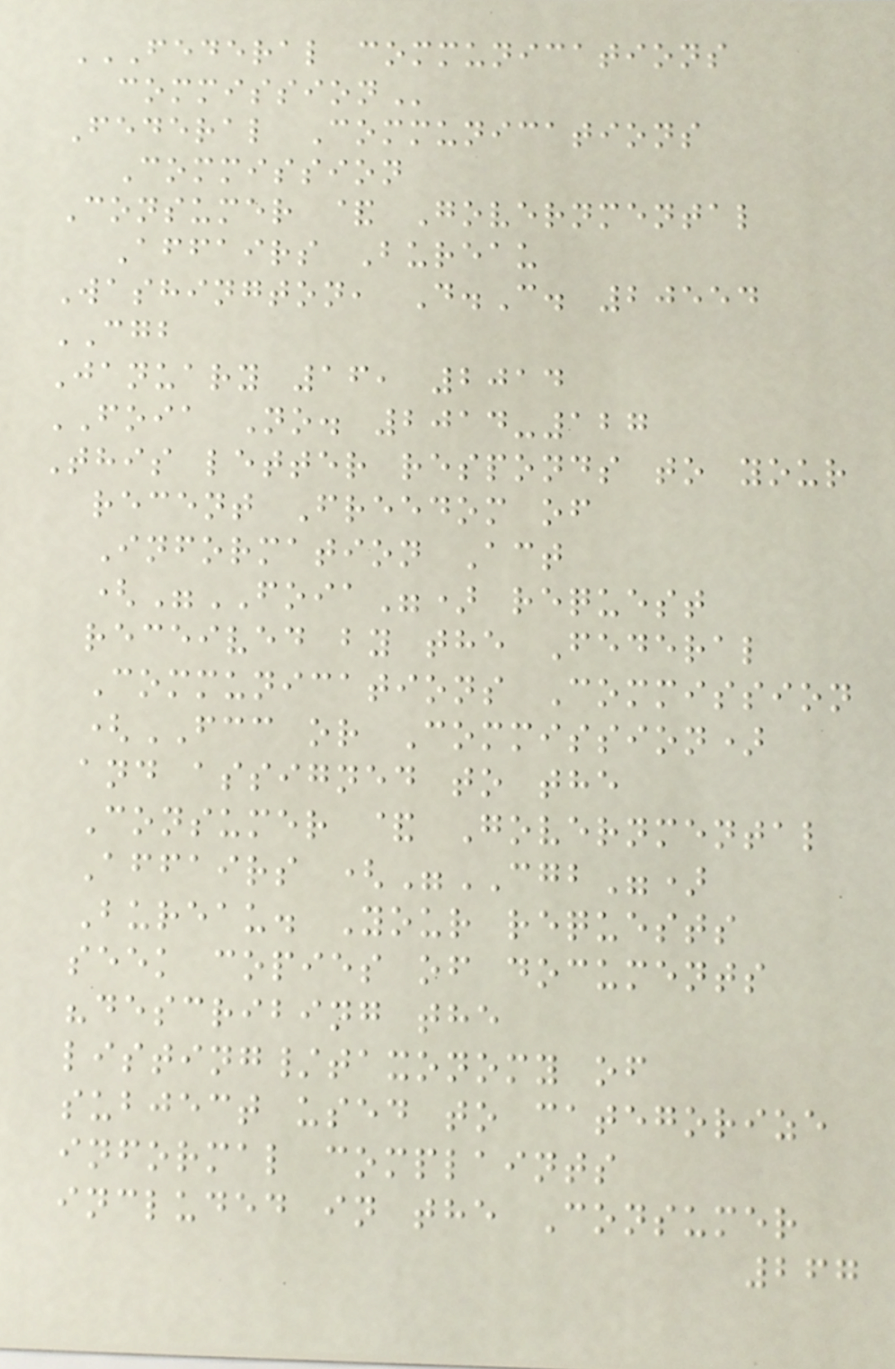FEDERAL COMMUNICATIONS
COMMISSION
Federal Communications
Commission
Consumer & Governmental
Affairs Bureau
Washington, D.C. 20554
CGB
January 16, 2014
FOIA No. 2014-127
This letter responds to your
recent Freedom of
Information Act
("FOIA") request
received by the Federal
Communications Commission
(FCC or Commission)
and assigned to the
Consumer & Governmental
Affairs ("CGB")
Bureau. Your requests
seek copies of documents
"describing the
listing/taxonomy of
subject used to categorize
informal complaints
included in the Consumer
267
